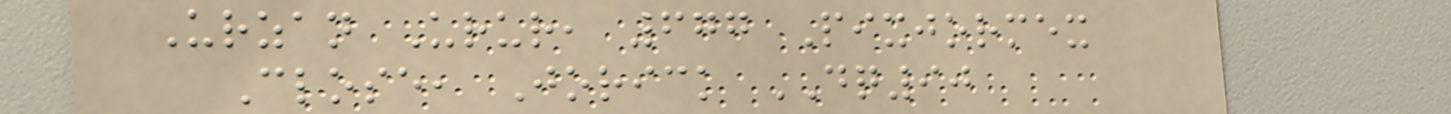Urzan Urur, 677 Pixjormex
Close, Jorick DQ90
